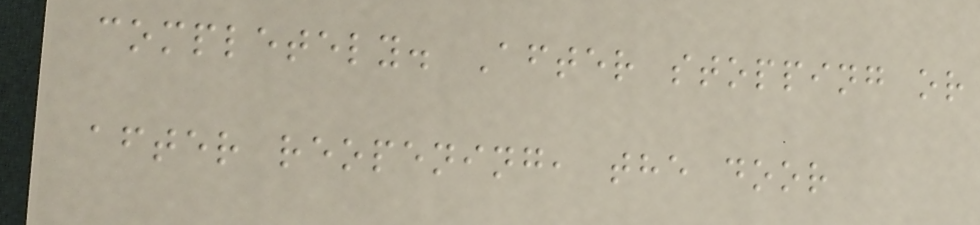completely. After stopping or
after reopening, the door
